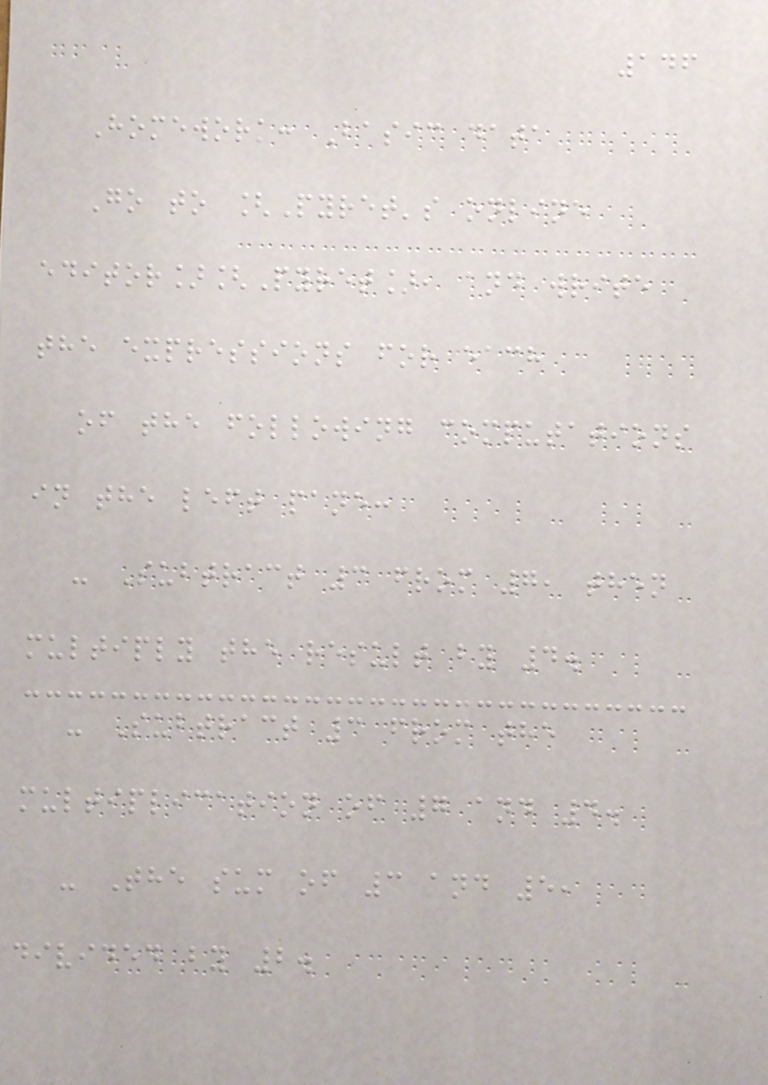146
Homework: Basic data
Go to [Pyret's online
editor][Pyret], and write
the expressions for each
of the following computations
in the left pane:
- Subtract 3 from 7, then
multiply the result by 4.
- Subtract 3 from the
multiplication of 7 and 4.
- The sum of 3 and 5,
divided by 2.
